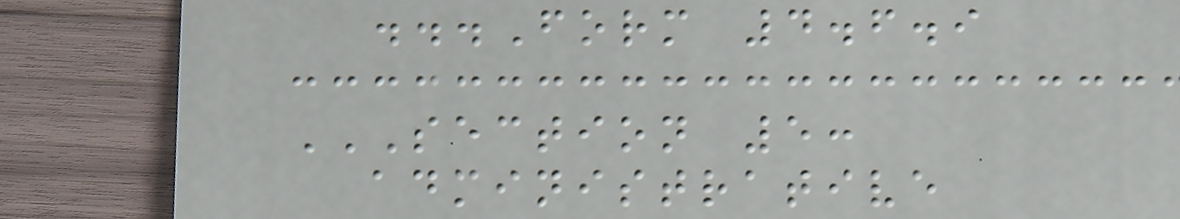...Form 4.6.9
SECTION 5:
ADMINISTRATIVE
